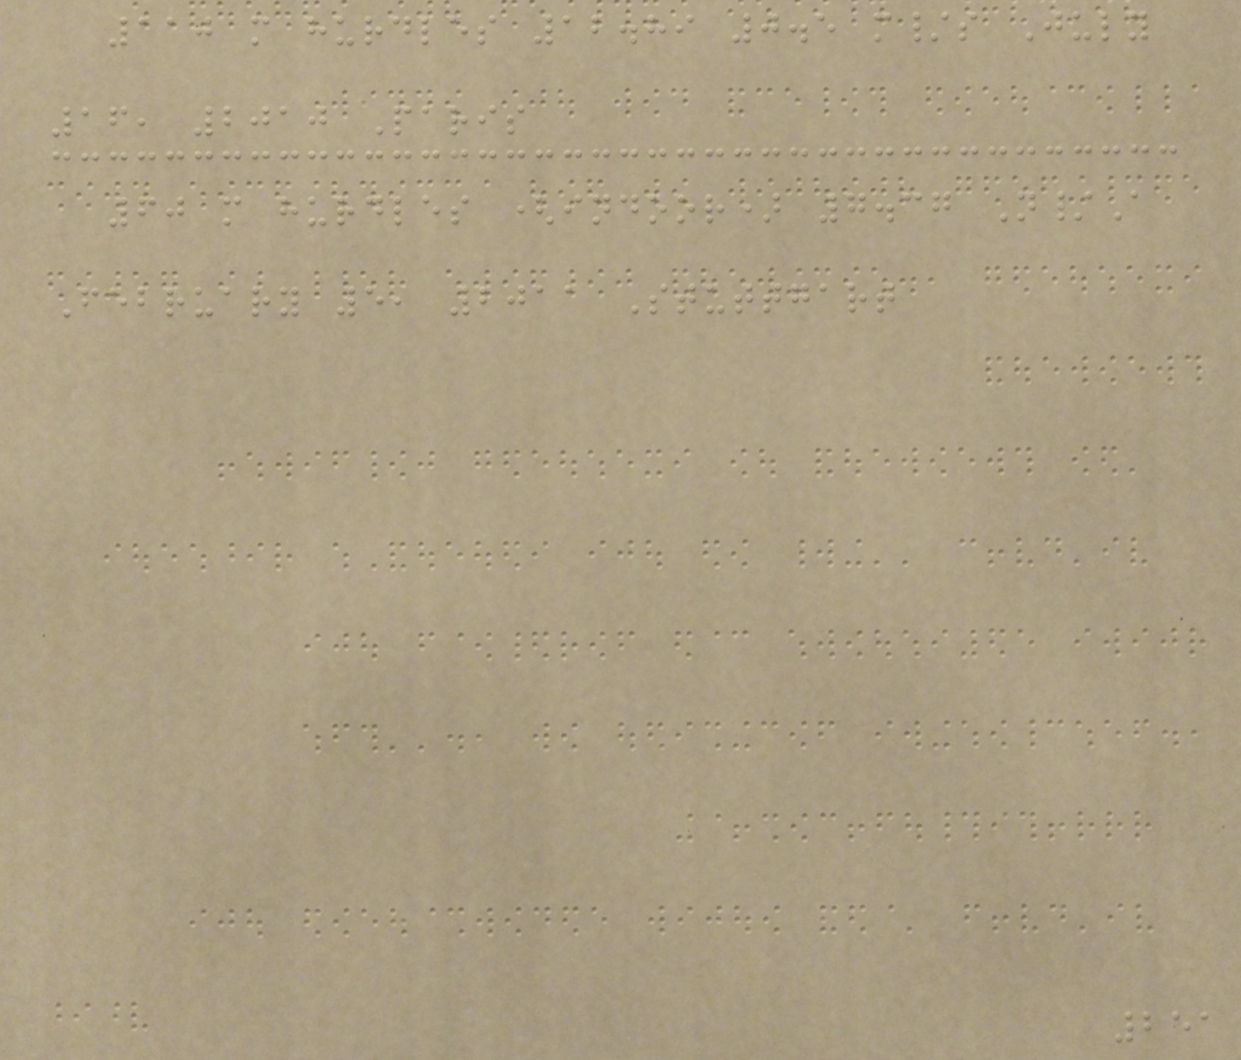110 m hurdles 12.89 0.5 m/s July
16, 2010 Paris
60 m hurdles (indoor) 7.37 N/A
February 5, 2011 Stuttgart
251
